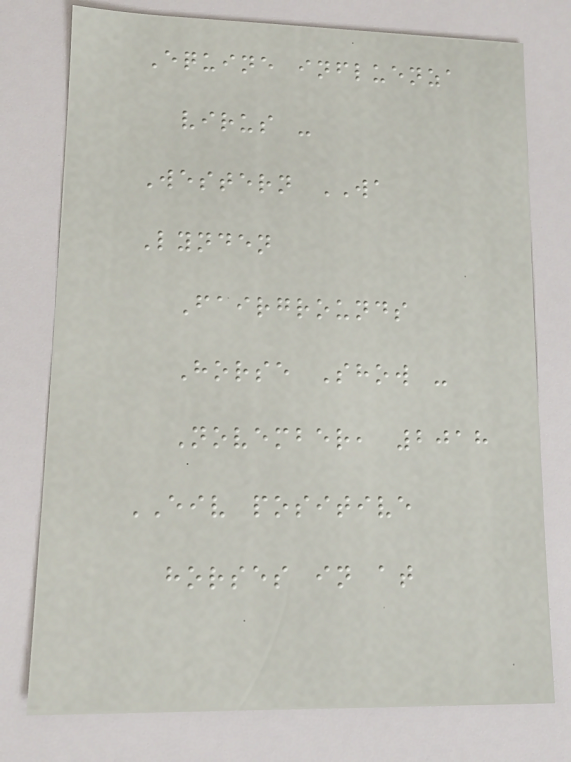Equine influenza
virus -
Western WA
Lynden
Fairgrounds
Horse Show -
November, 2018
EIV positive
horses in at
